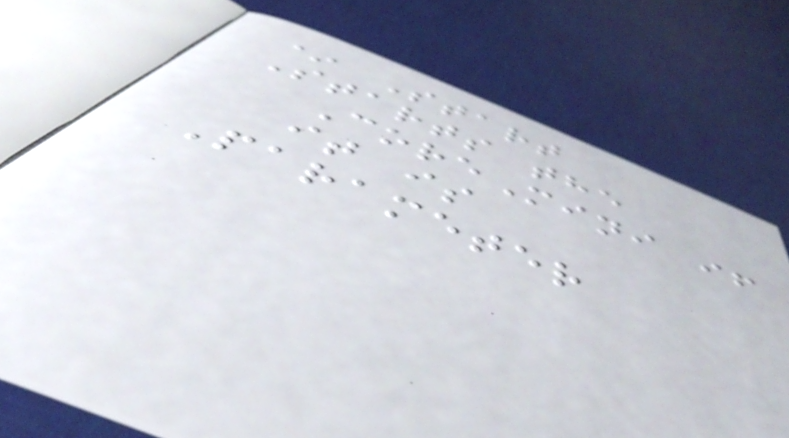* Start
Starts the
CoreMini if
it is
Parameter
